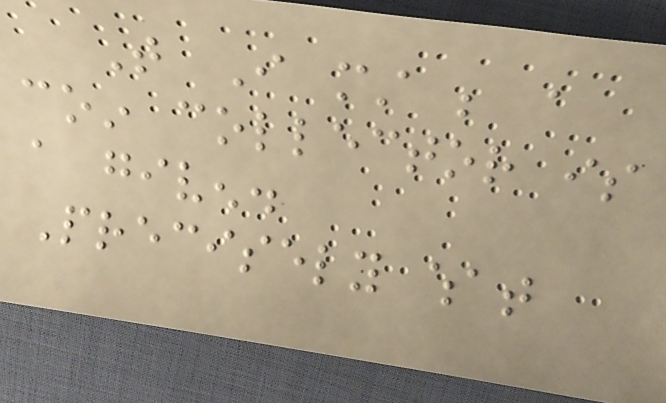That I must be a
coin collector is
a given.
Precisely what
